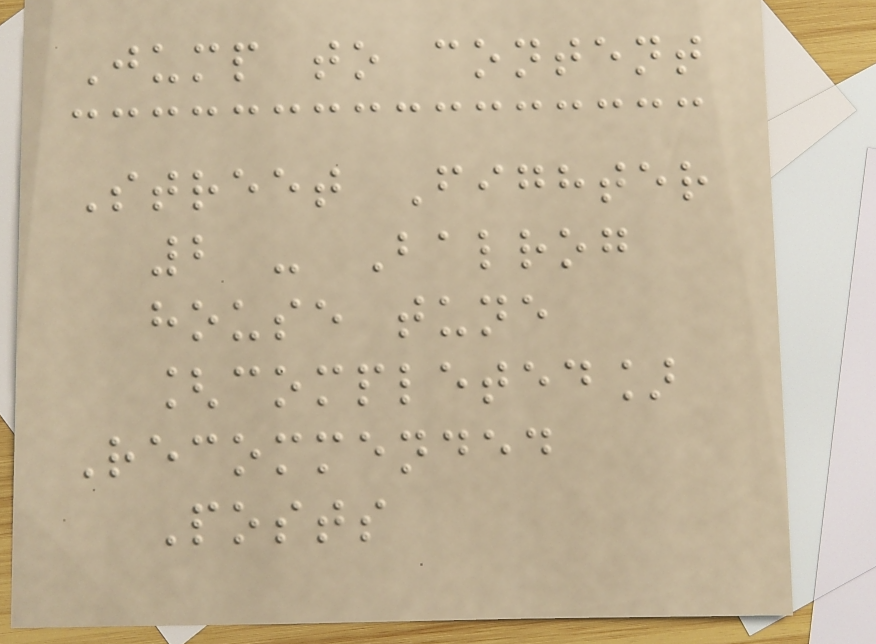Jump to content
Street Fighter
2 - Balrog
house tune
[completed]
Recommended
Posts
